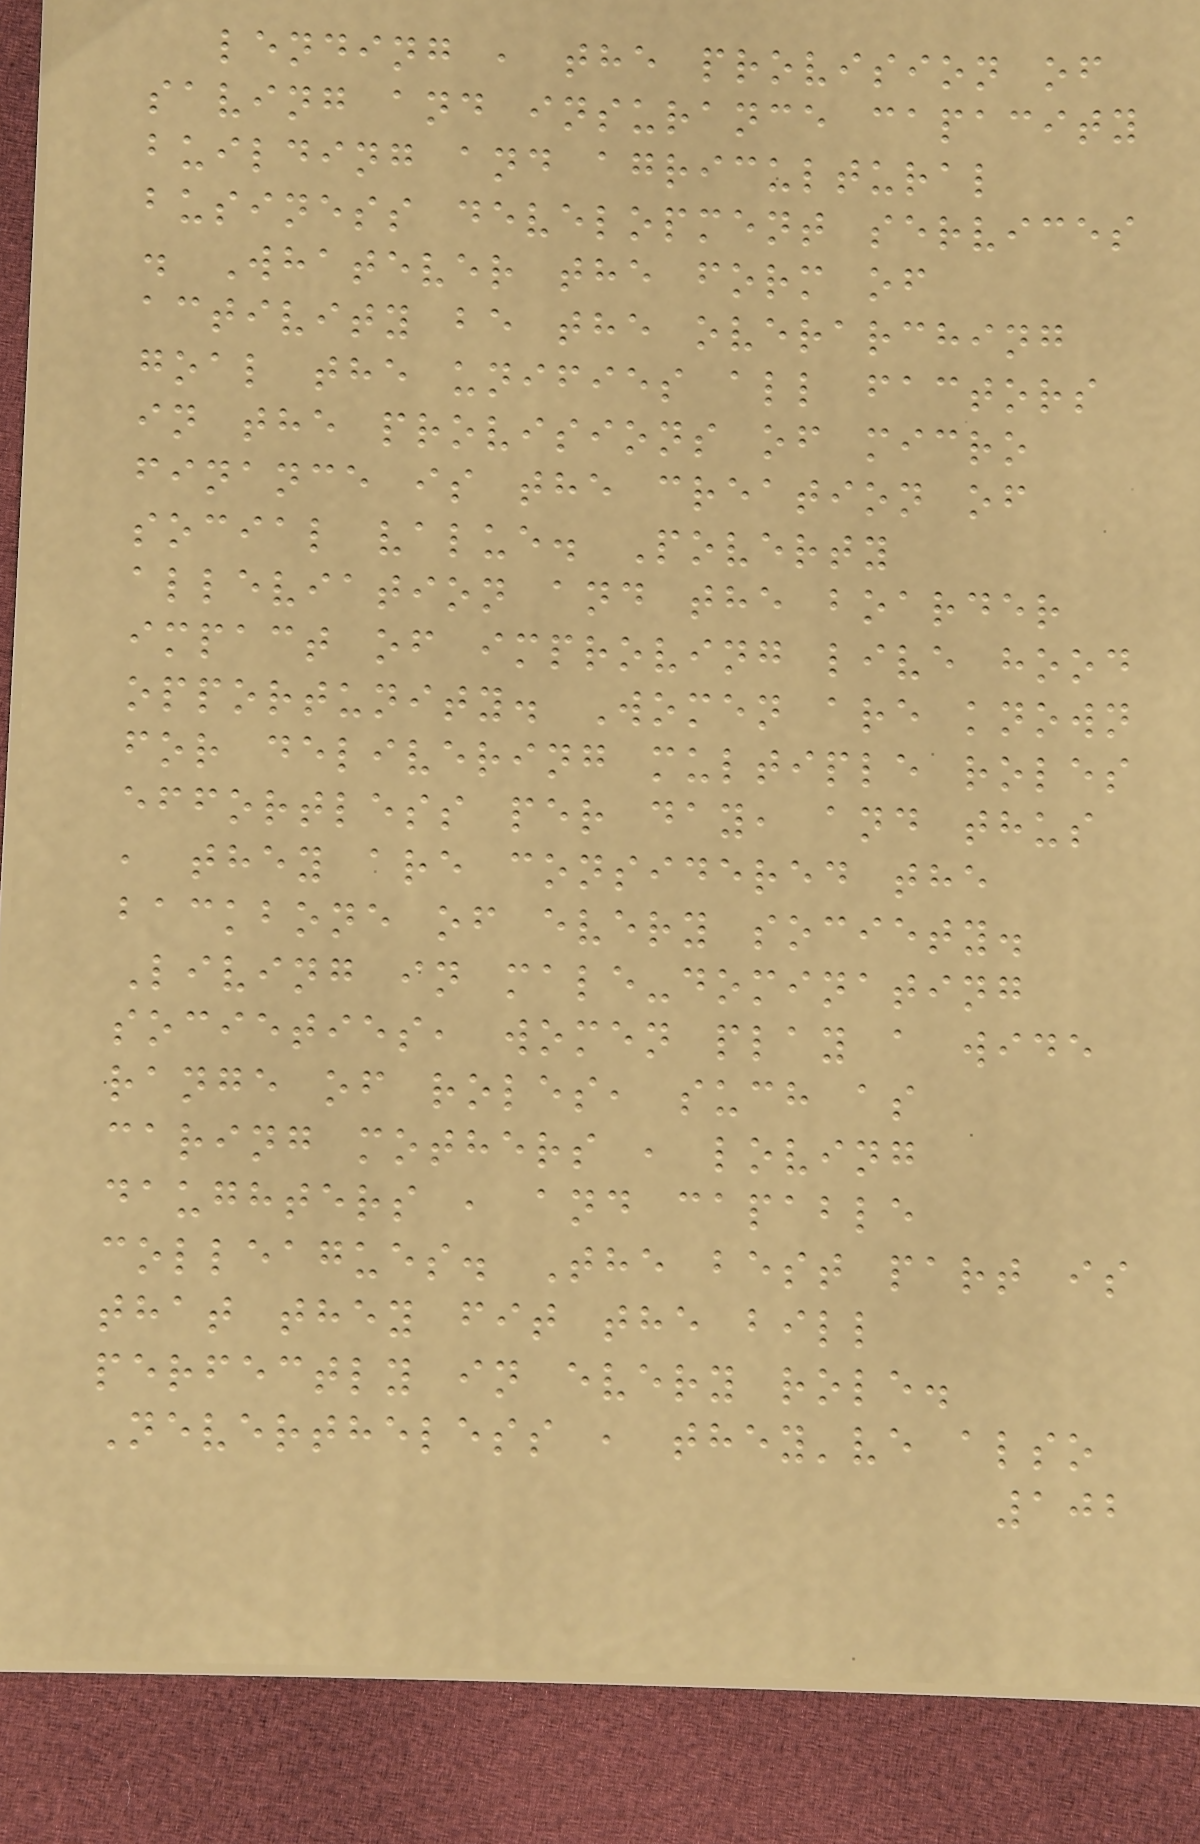lending , the provision of
saving and insurance capacity
building and agricultural
business development services
. Whatever the form of
activity be the overarching
goal the unifies all factors
in the provisions of micro
finance is the creation of
social value. Poverty
alleviation and the boarder
impact of improving live hood
opportunity. Women are known
for delivering multiple roles
effortless per day, and thus
, they are considered the
backbone of every society.
Living in male-dominating
societies, women play a wide
range of roles, such as
caring mothers , loving
daughters , and capable
colleagues. The best part is
that they fit the bill
perfectly in every role.
Nevertheless , they've also
102
